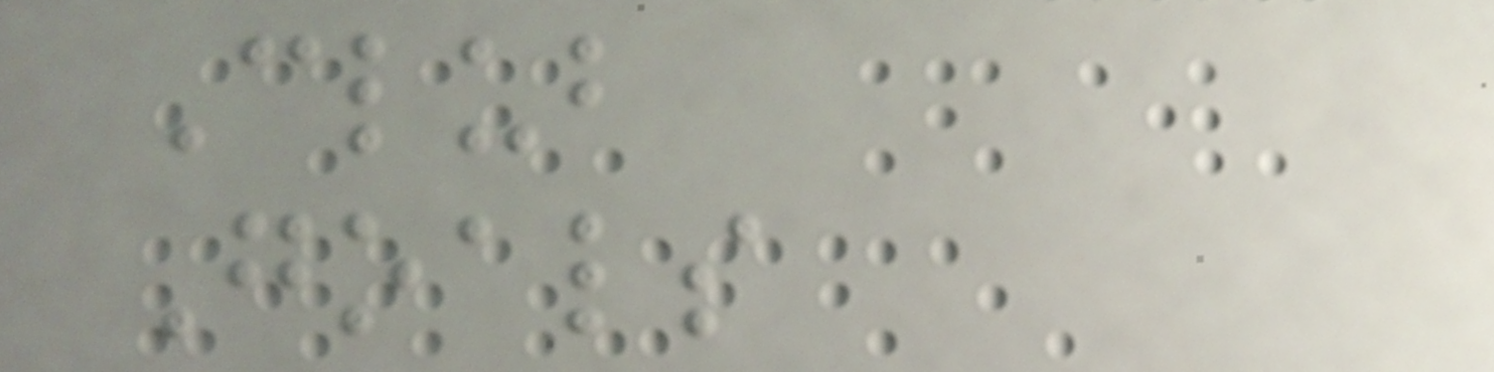Club
Goals
